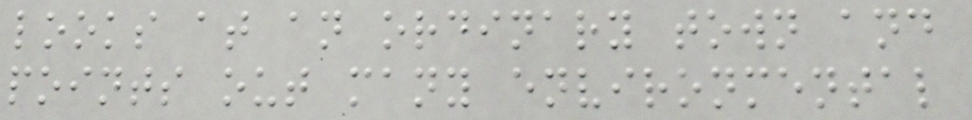looks at an ordinary town and
points out many environmental
